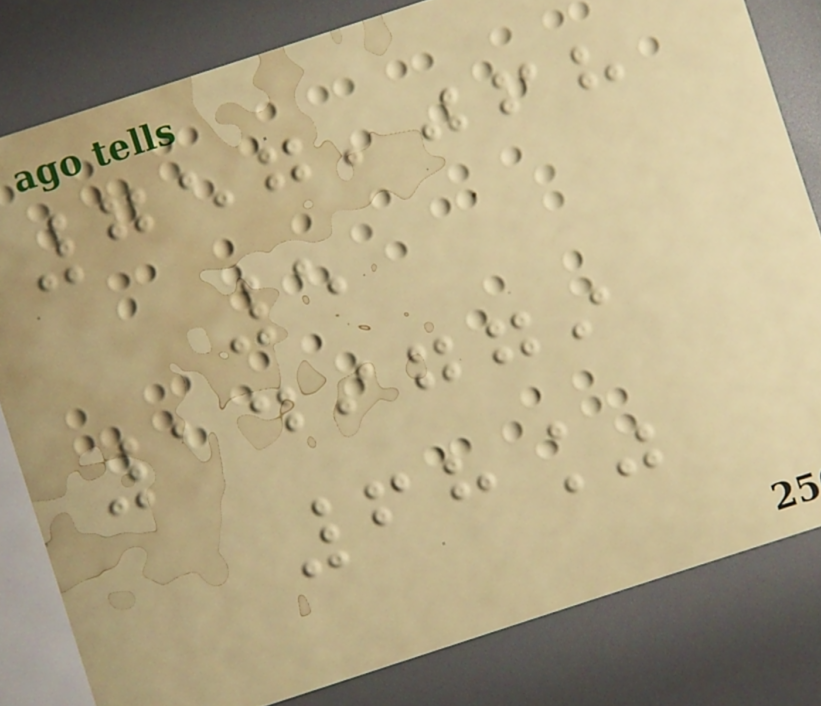757,068
5
149779
68%
